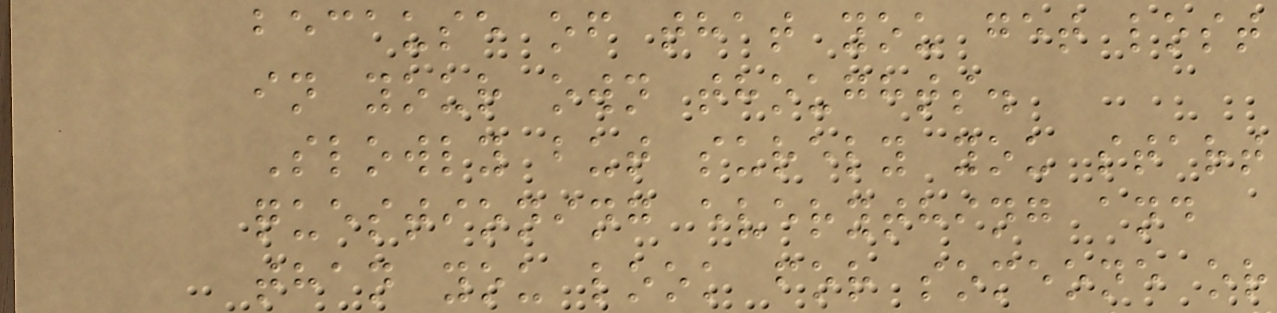because of that you get lost
in your own thoughts.
Slowly but surely you start
questioning everything and
than you look for someone or
